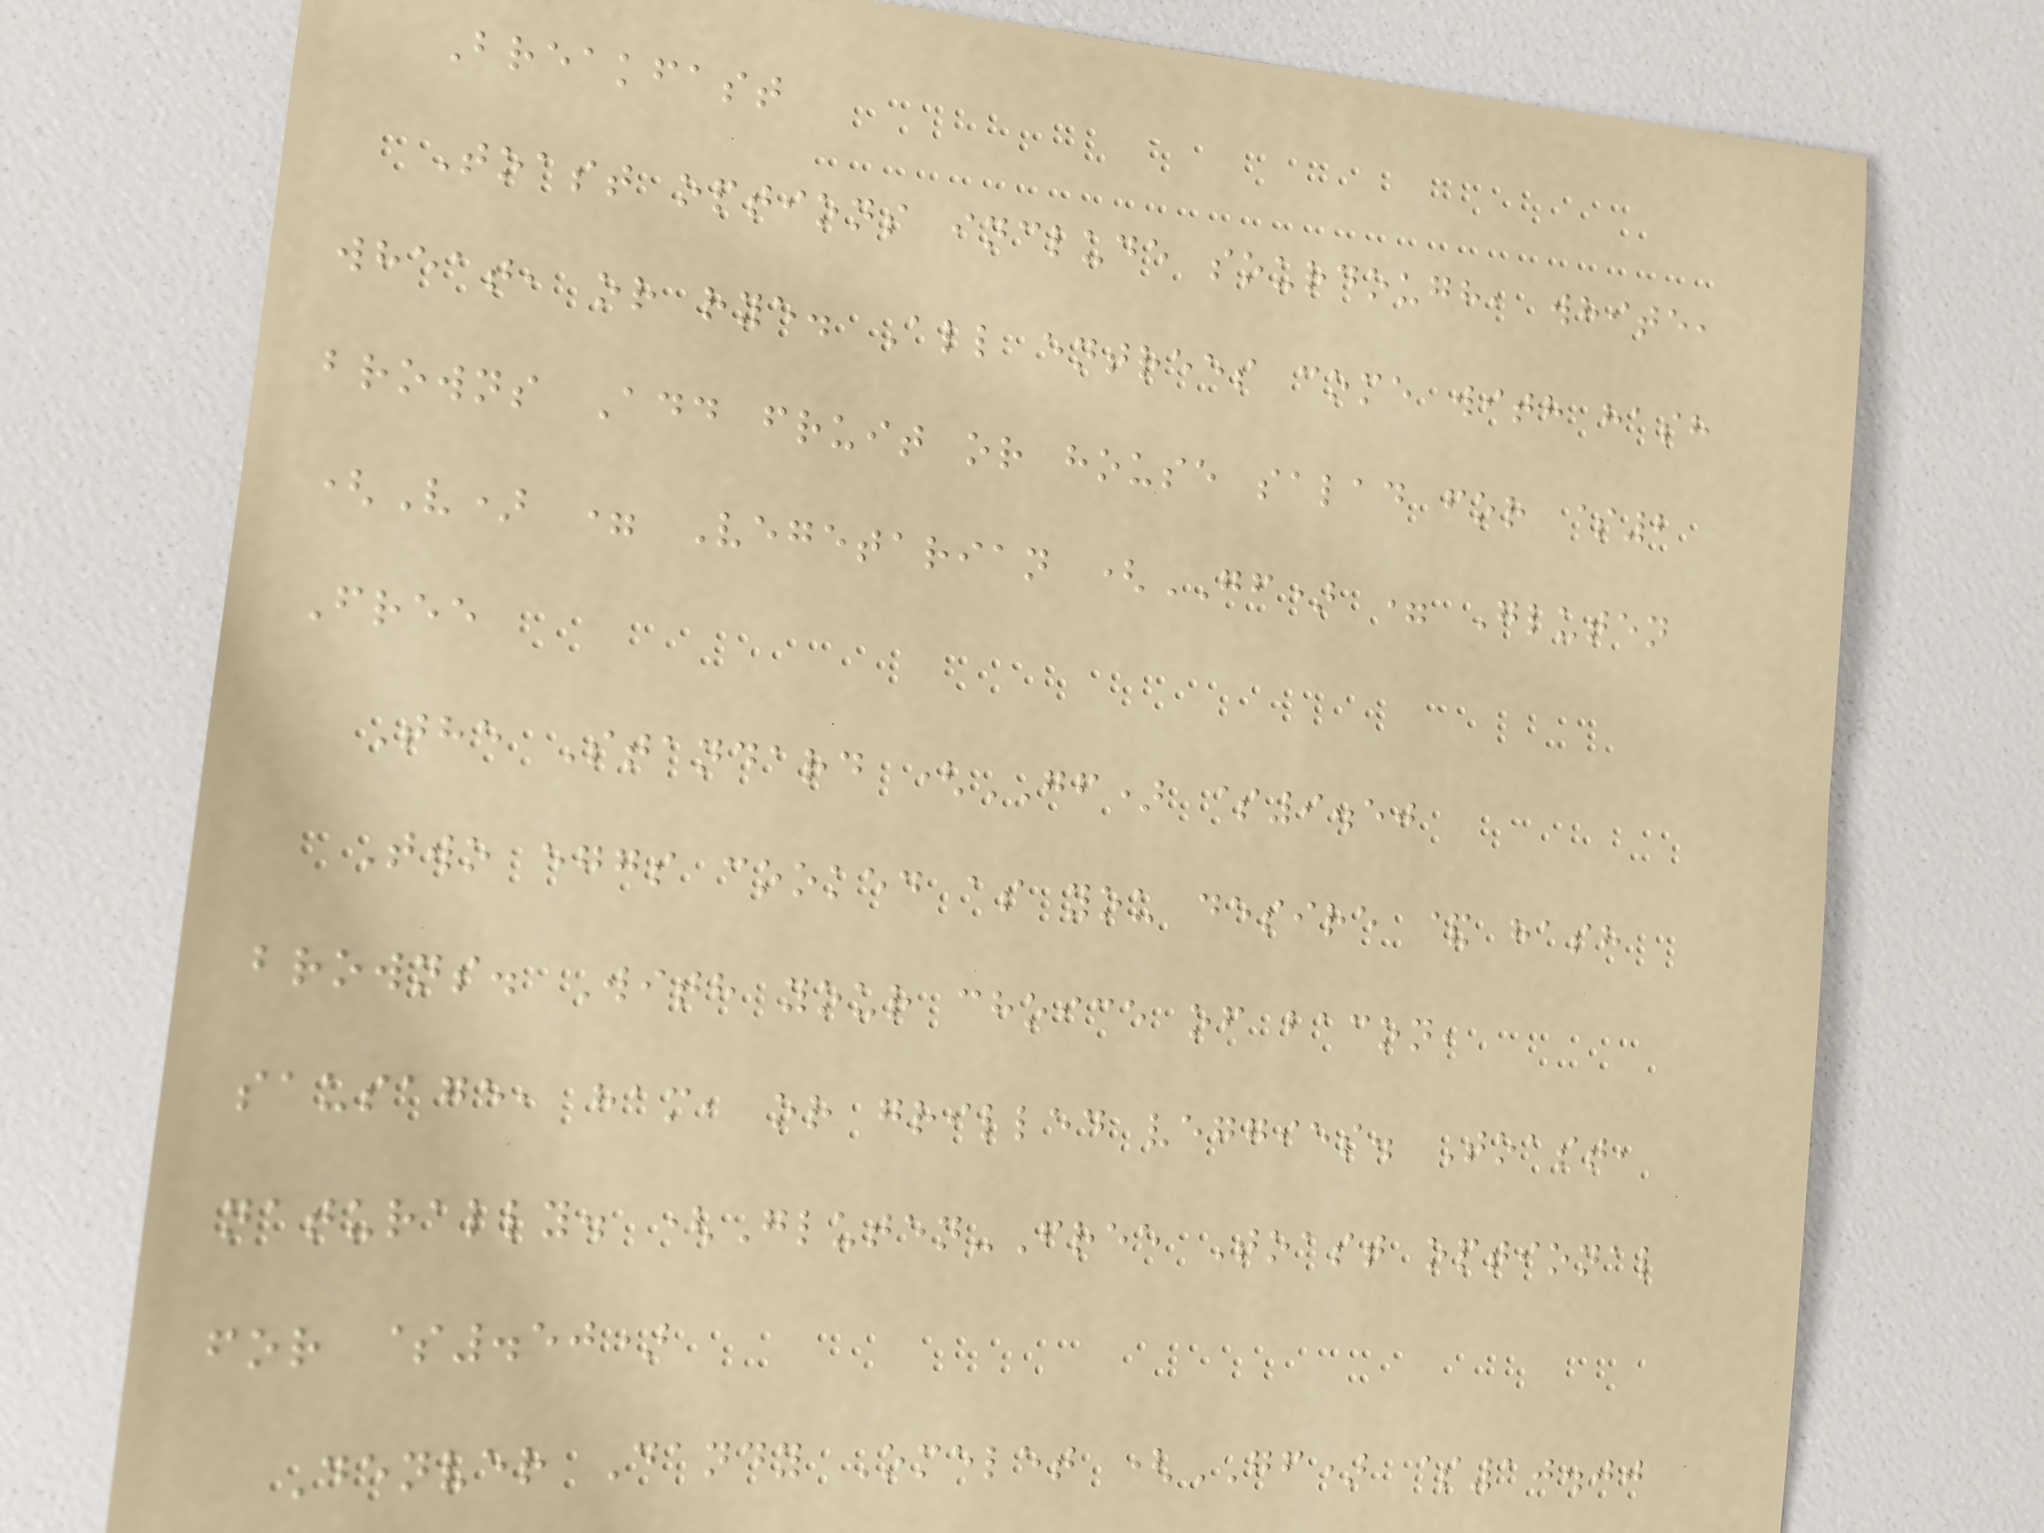Breakfast
Toast options include sourdough, white,
wheat, or rye. All entrees come with hash
browns Add fruit or house salad for $2
(V) = Vegetarian (GF) = Gluten
Free
The Standard (GF) $9.50
Two eggs cooked as you desire & hash
browns. With your choice of bacon,
sausage, ham, or grilled veggies. Toast,
naturally. (Gluten-Free Toast optional
for $.50)
Denver Dandy Omelet (GF) $10.00
